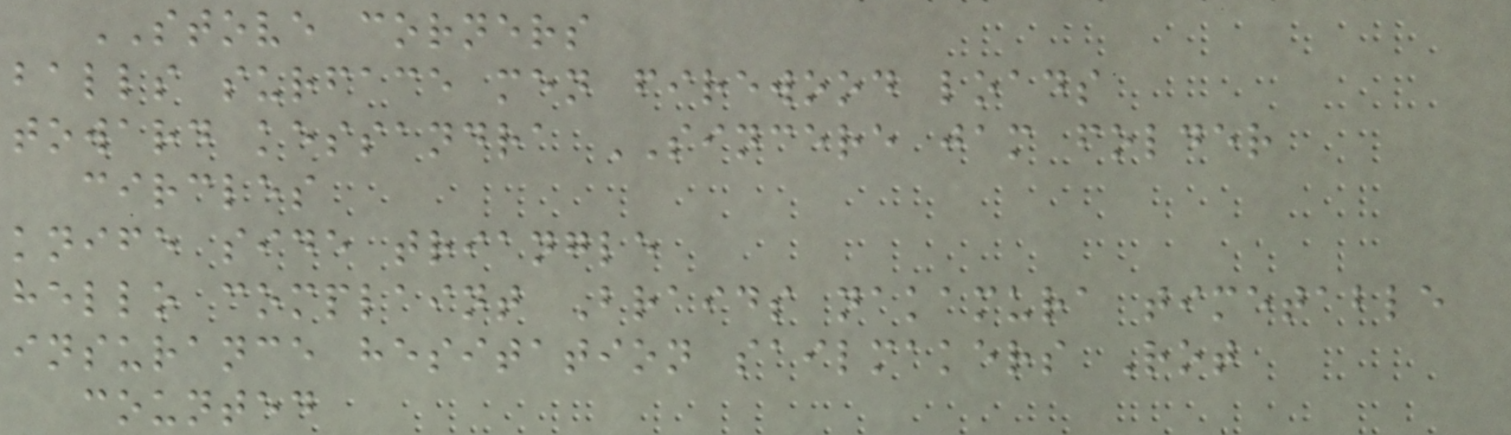STOVE corners
balls surface men firewood loads
toward kessandra SINCERE jam folder
circles
knife side triangle
hello complaint Braids nakamura timetable
insurance hesitation sailmakers Rot
counted
